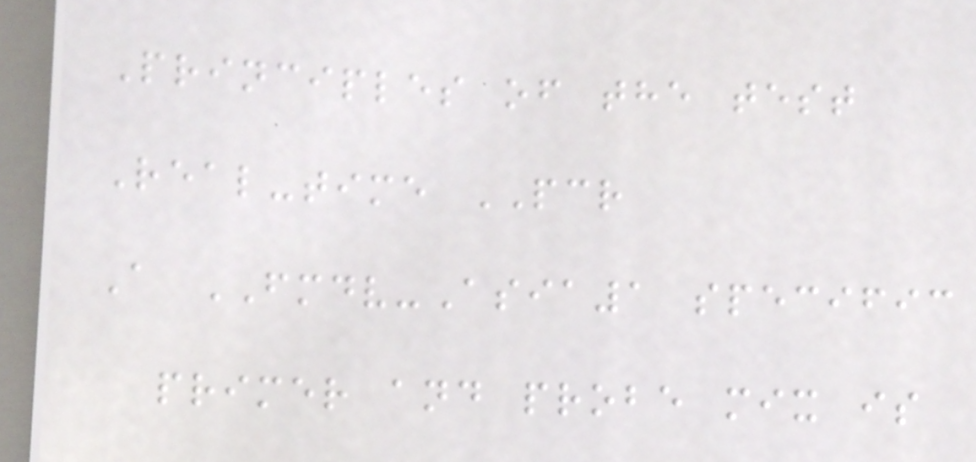Principles of the test
Real-time PCR
A FMDV-Asia1 specific
primer and probe mix is
